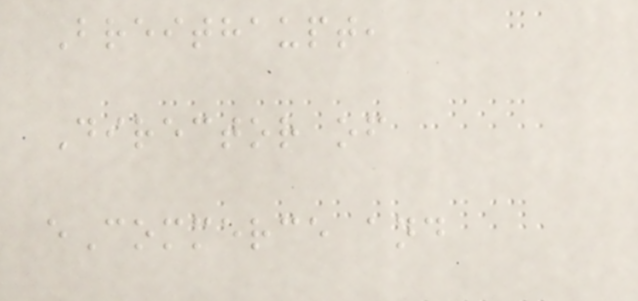Breithaupt,
Director of
eCommerce and
